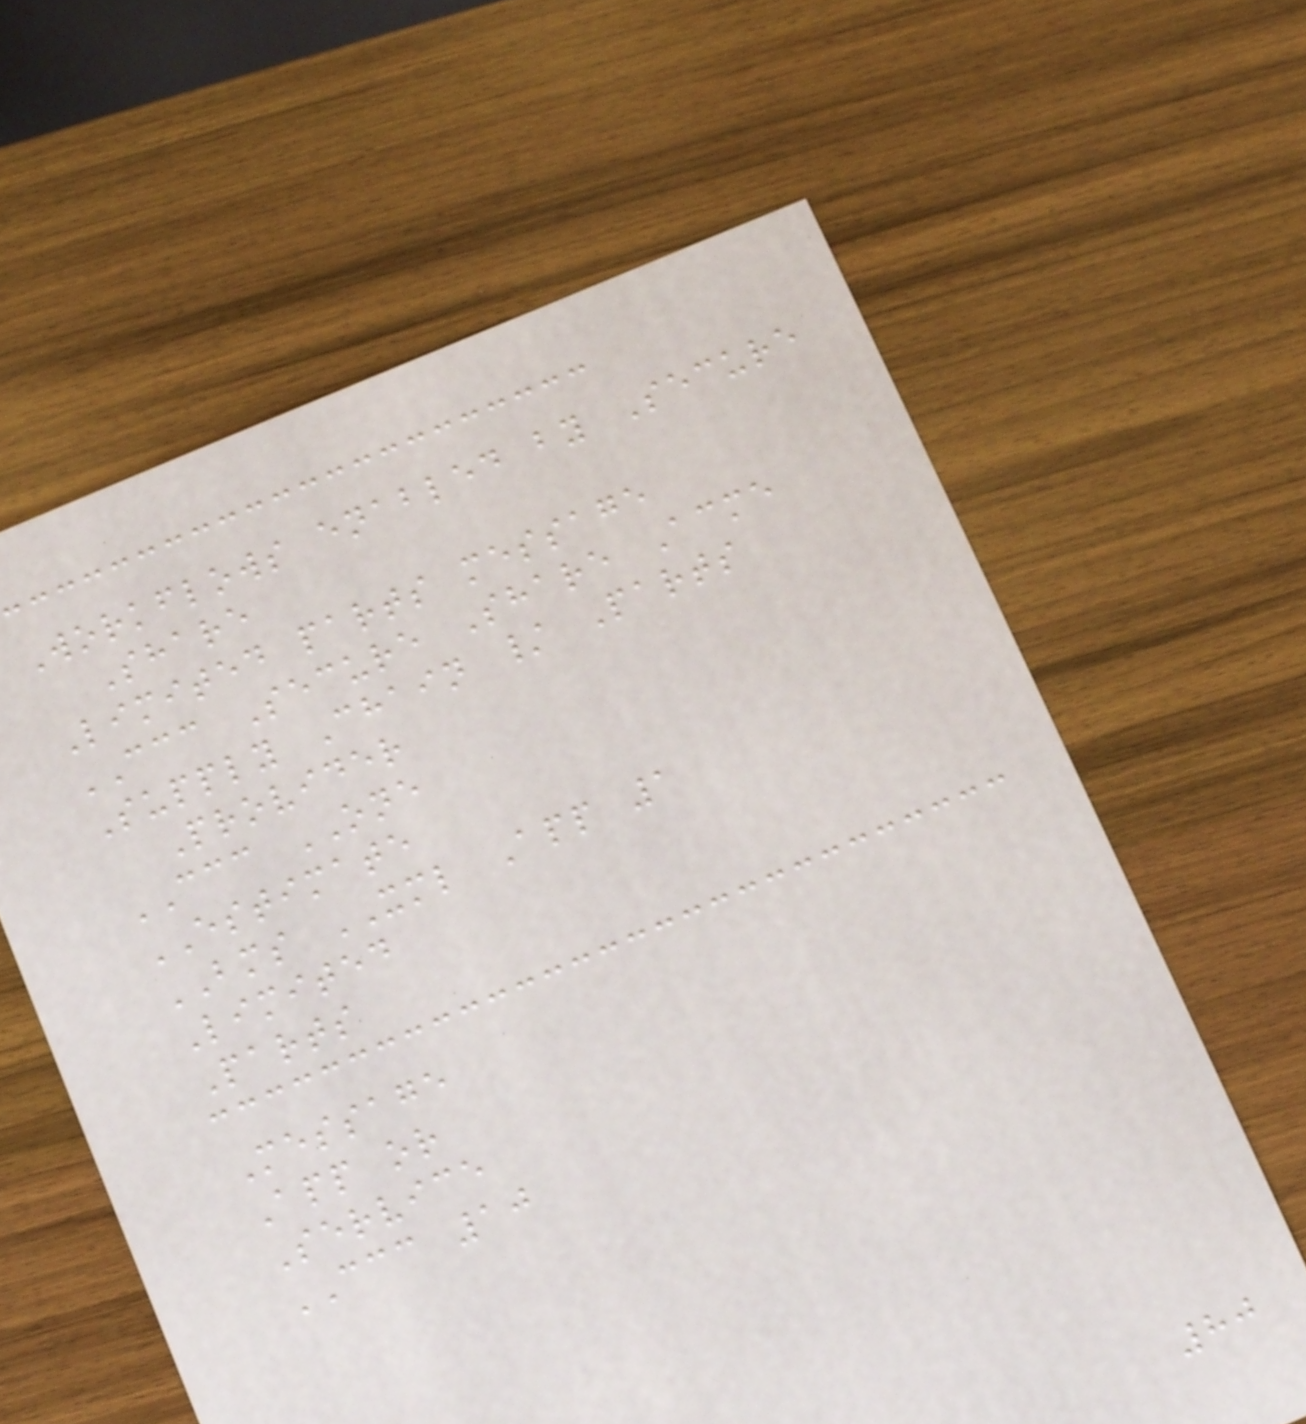Workflows enabled by Secure
Share
Limited parts message
CCC Secure Share Acme
Supply Chain / Parts
Provider
CCC ONE
ESTIMATE
BMS XML App 1
Limited
Parts
Message
App or
Service
CCC 10
80
